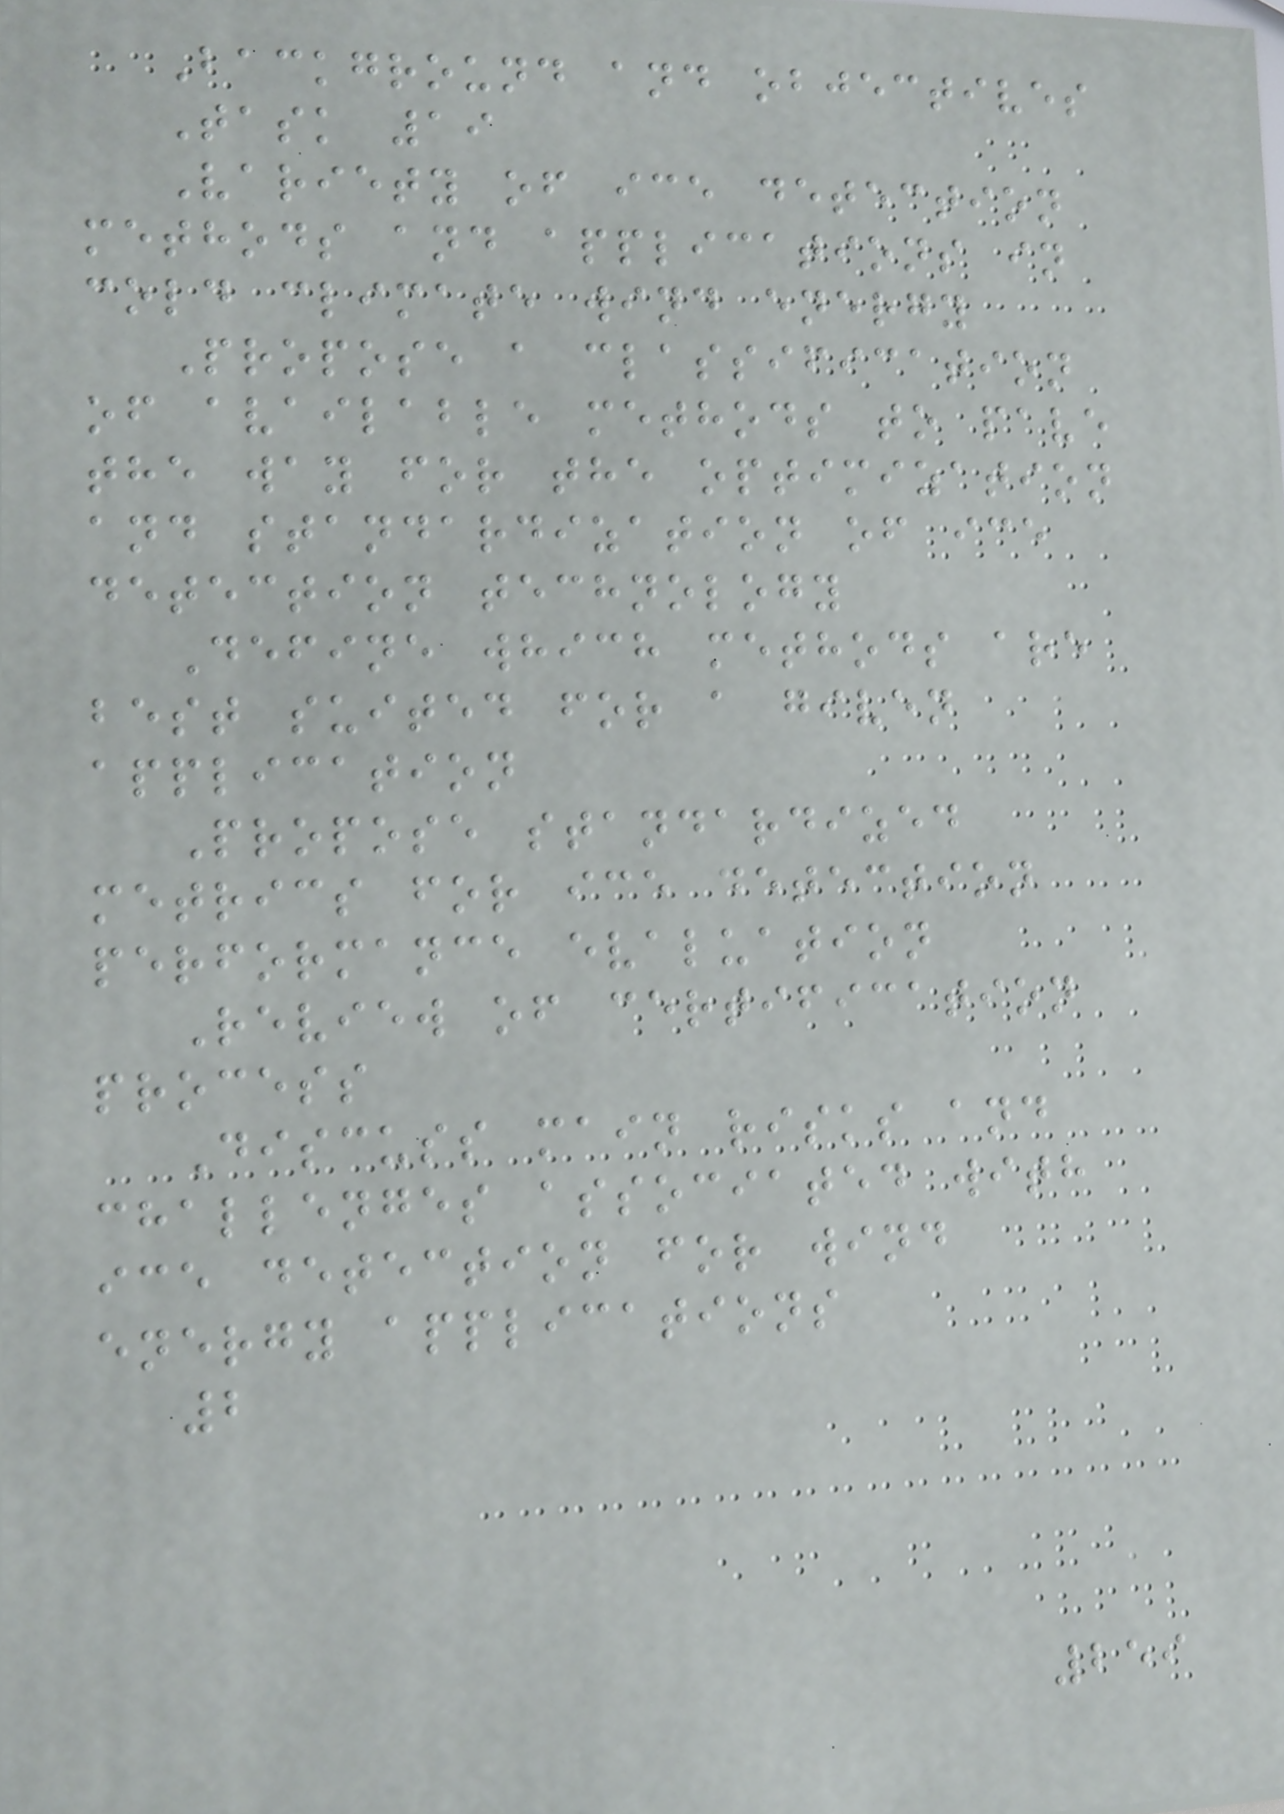Background and objectives
Task 19
Variety of ice detection
methods and applications in
cold climate wind energy
Propose a classification
of available methods to pave
the way for the optimization
and standardization of ice
detection technology
Define which methods are
best suited for a given
application
Propose standardized
metrics for ice detection
performance evaluation
Review of certification
process
Discuss main risks and
challenges associated with
ice detection for wind
energy applications
2
259
